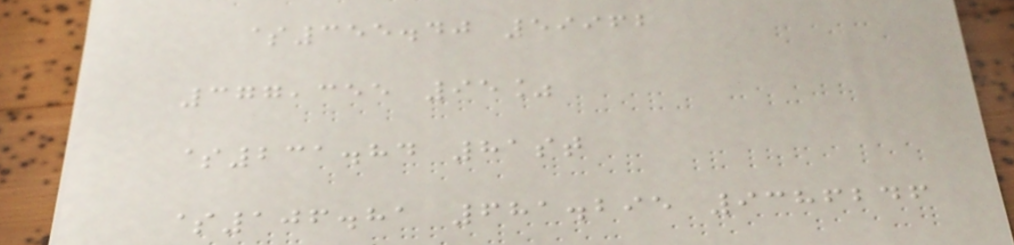$355.40 59962
377,355 95%
$231.84 81st
$106.81 681.295 9386246
